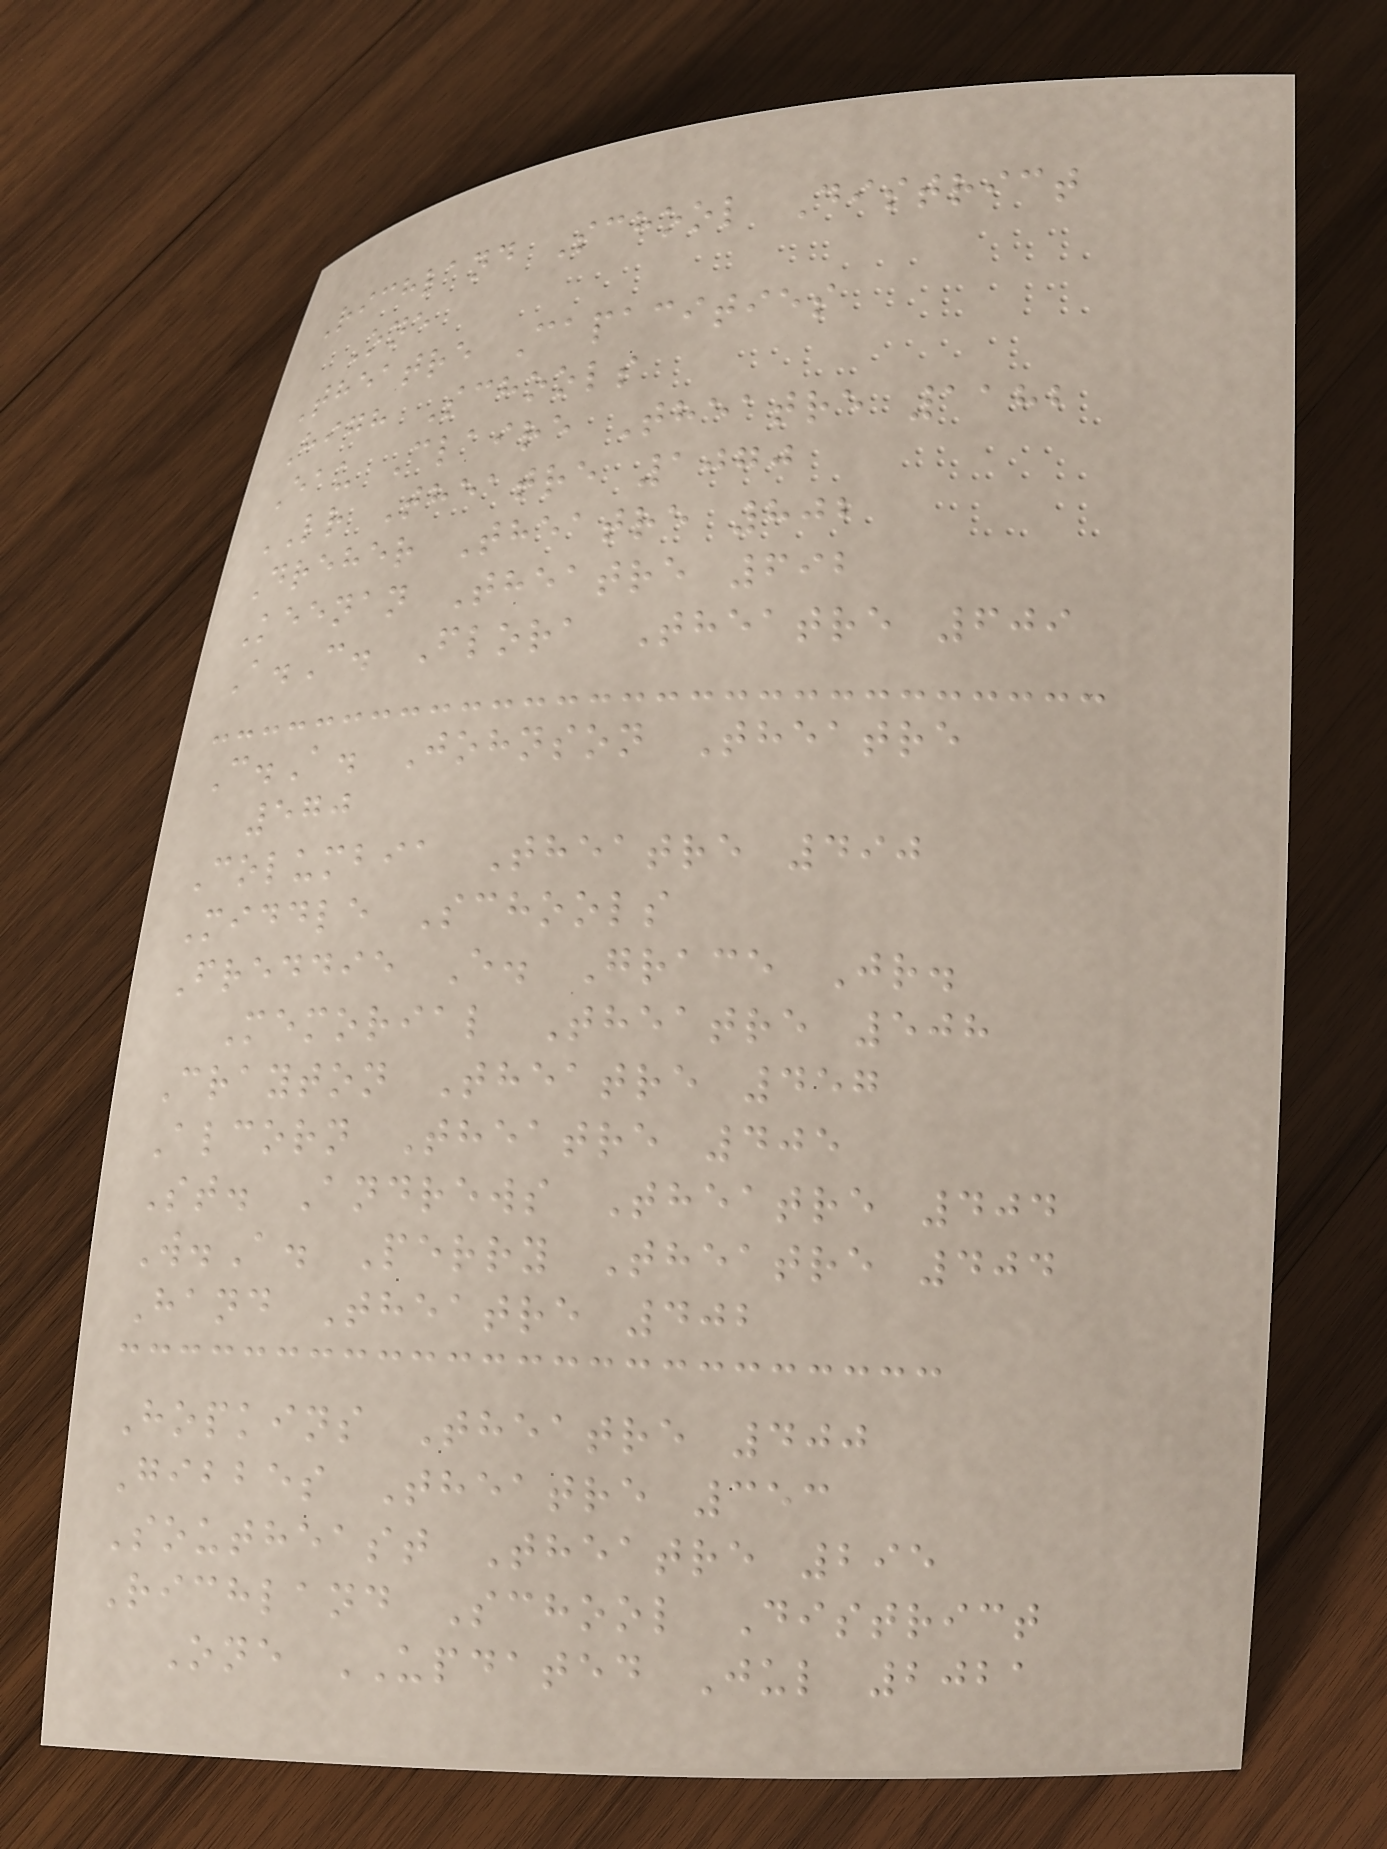Richland School District
One
Theatre Capacities
High Schools
Eau Claire Theatre 1182
LR Theatre 1070
Dreher Theatre 802
Keenan Theatre 692
A.C. Flora Theatre 609
C.A. Johnson Theatre
570
Columbia Theatre 490
Middle Schools
Freddie E. Grace Jr.
Memorial Theatre 508
Crayton Theatre 457
Alcorn Theatre 405
St. Andrews Theatre 404
W.A. Perry Theatre 404
Hand Theatre 402
Hopkins Theatre 400
Gibbes Theatre 353
Southeast Theatre 295
Richland School District
One UPDATED Jul 2021
